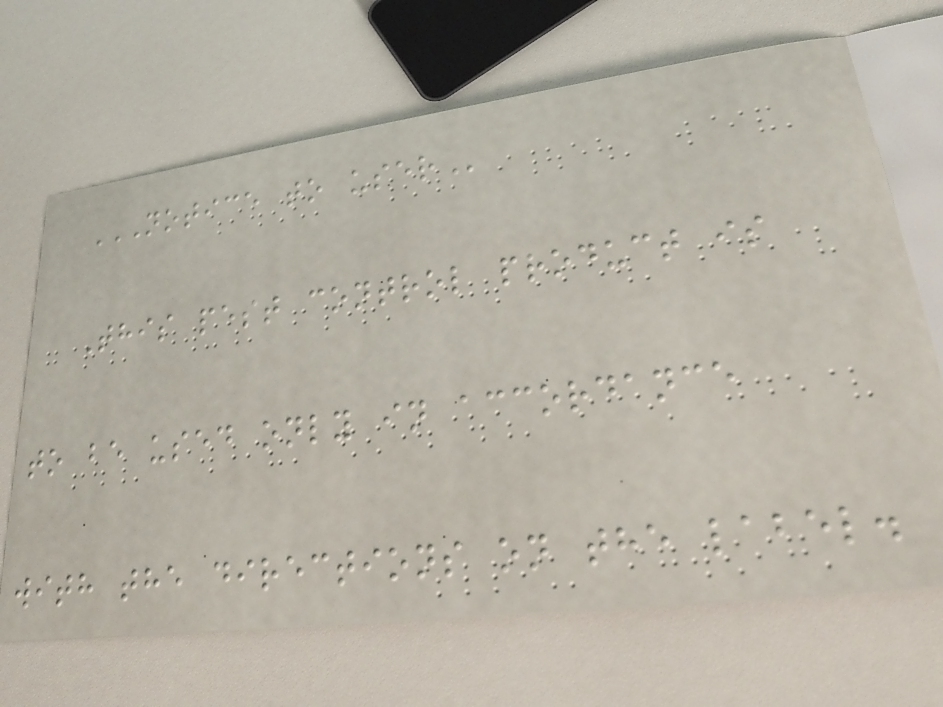NOTICE TO USER
This pest control product is
to be used only in accordance
with the directions on the label.
